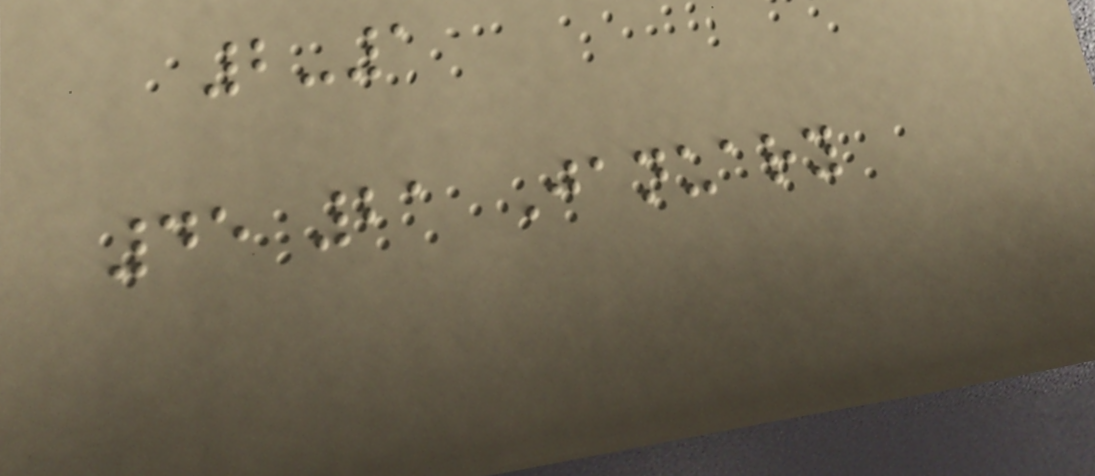2-1
45 21 January
